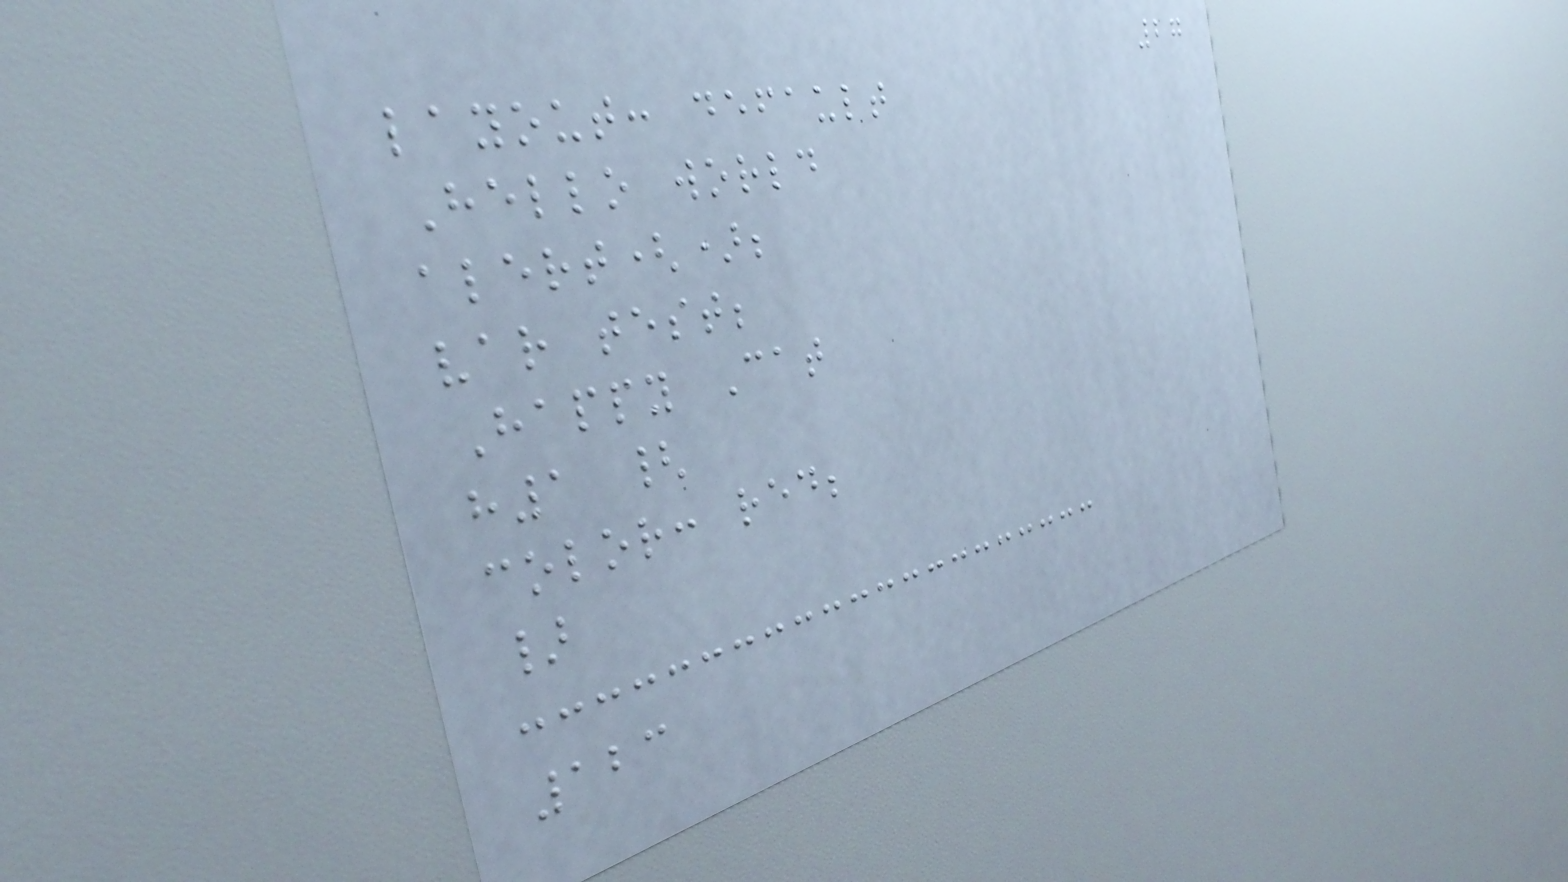27
layout: default
Hello world
alert();
var test;
Happy Cat
h1 {
color: red;
}
123
